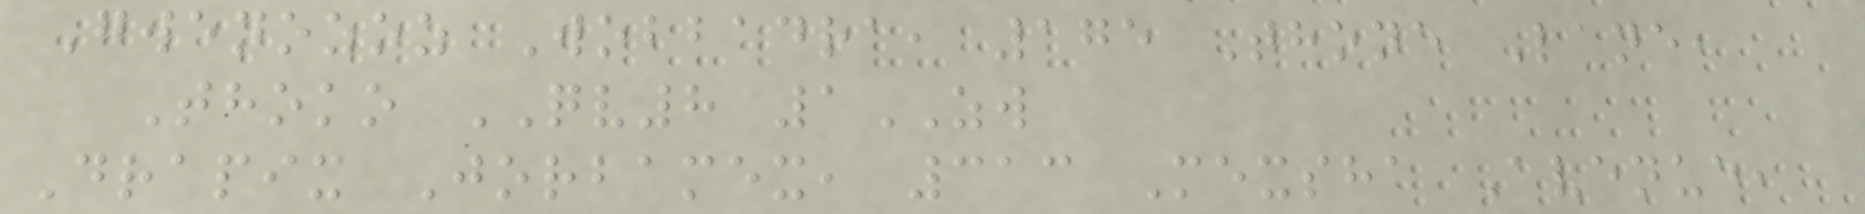Gwenozoz Wobbadra, 175 Thone Lane,
Thoko QV8 1ZW
Drapix Jorbamex, 313 Mexsha Avenue,
